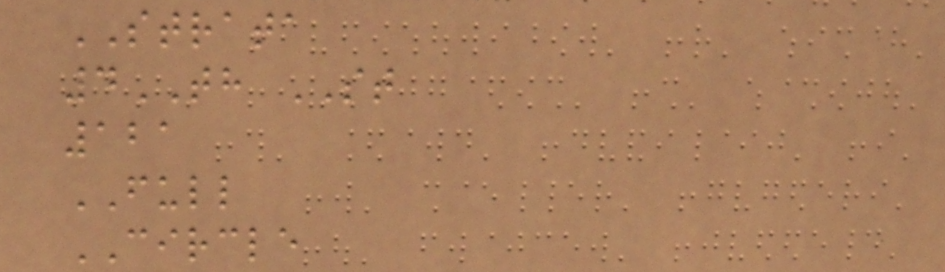STRATA
4TH ST
121
FULL
CIRCLE
